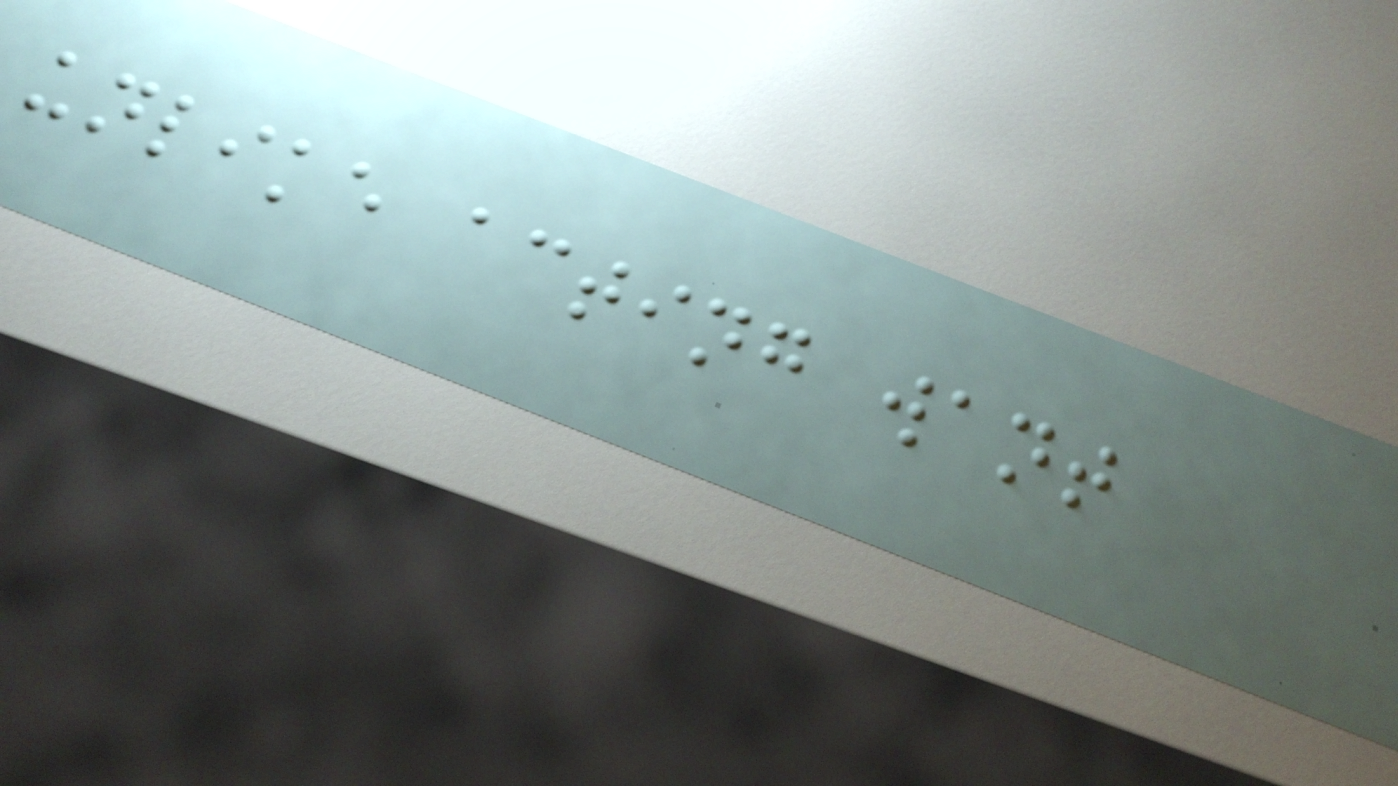unlike acting want
